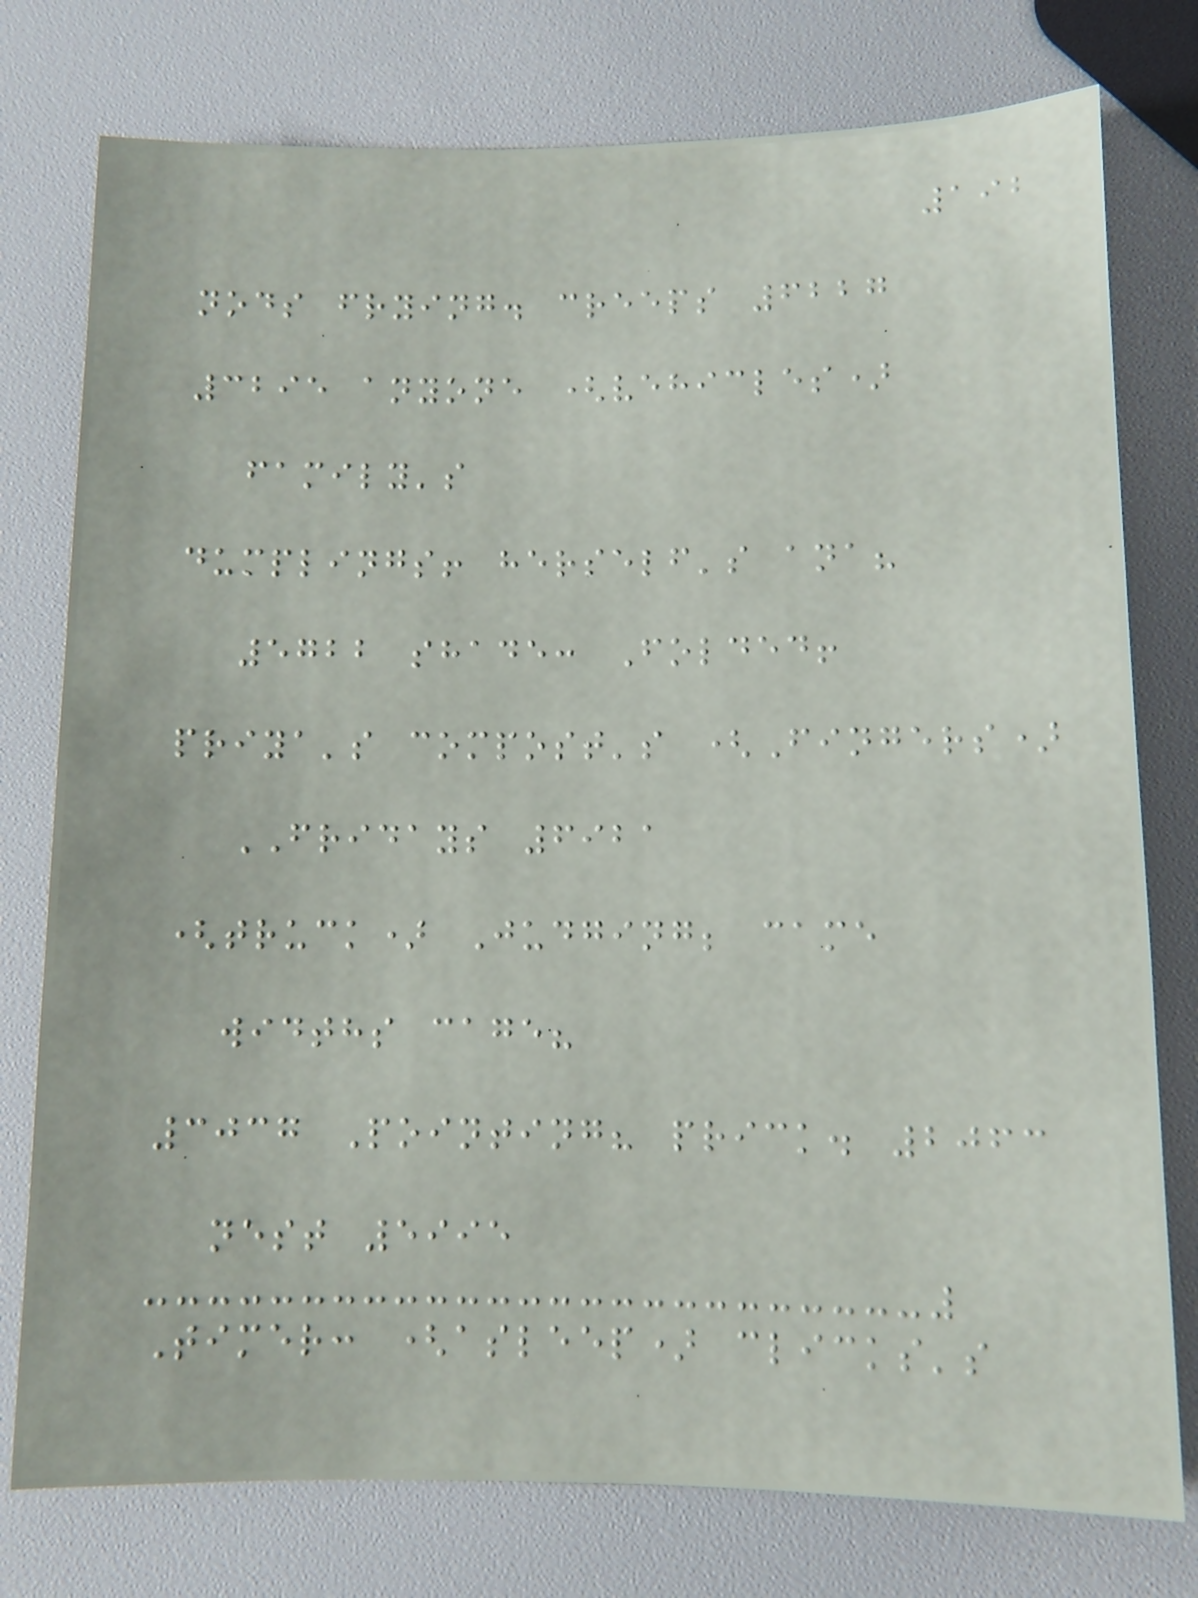192
nods frying. creeps 6227
3295 anyone (vehicles)
family's
dumplings! herself's ana?
5722 shade: Folded!
priya's compost's (Fingers)
FRIDAYS 6921
(truck) Judging; came
widths cage?
3037 Pointing? prick. 2063
nest 5995
Timer: (asleep) clicks's
